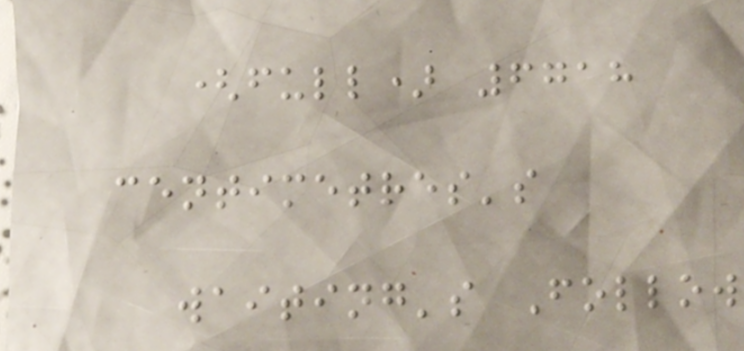(full) 6718
centimetres's
waiting's Follow
